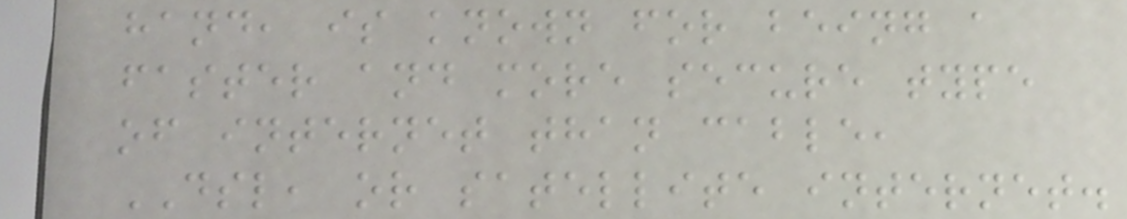hand, is known for being a
faster and more secure type
of internet than cable,
DSL, or satellite internet.
